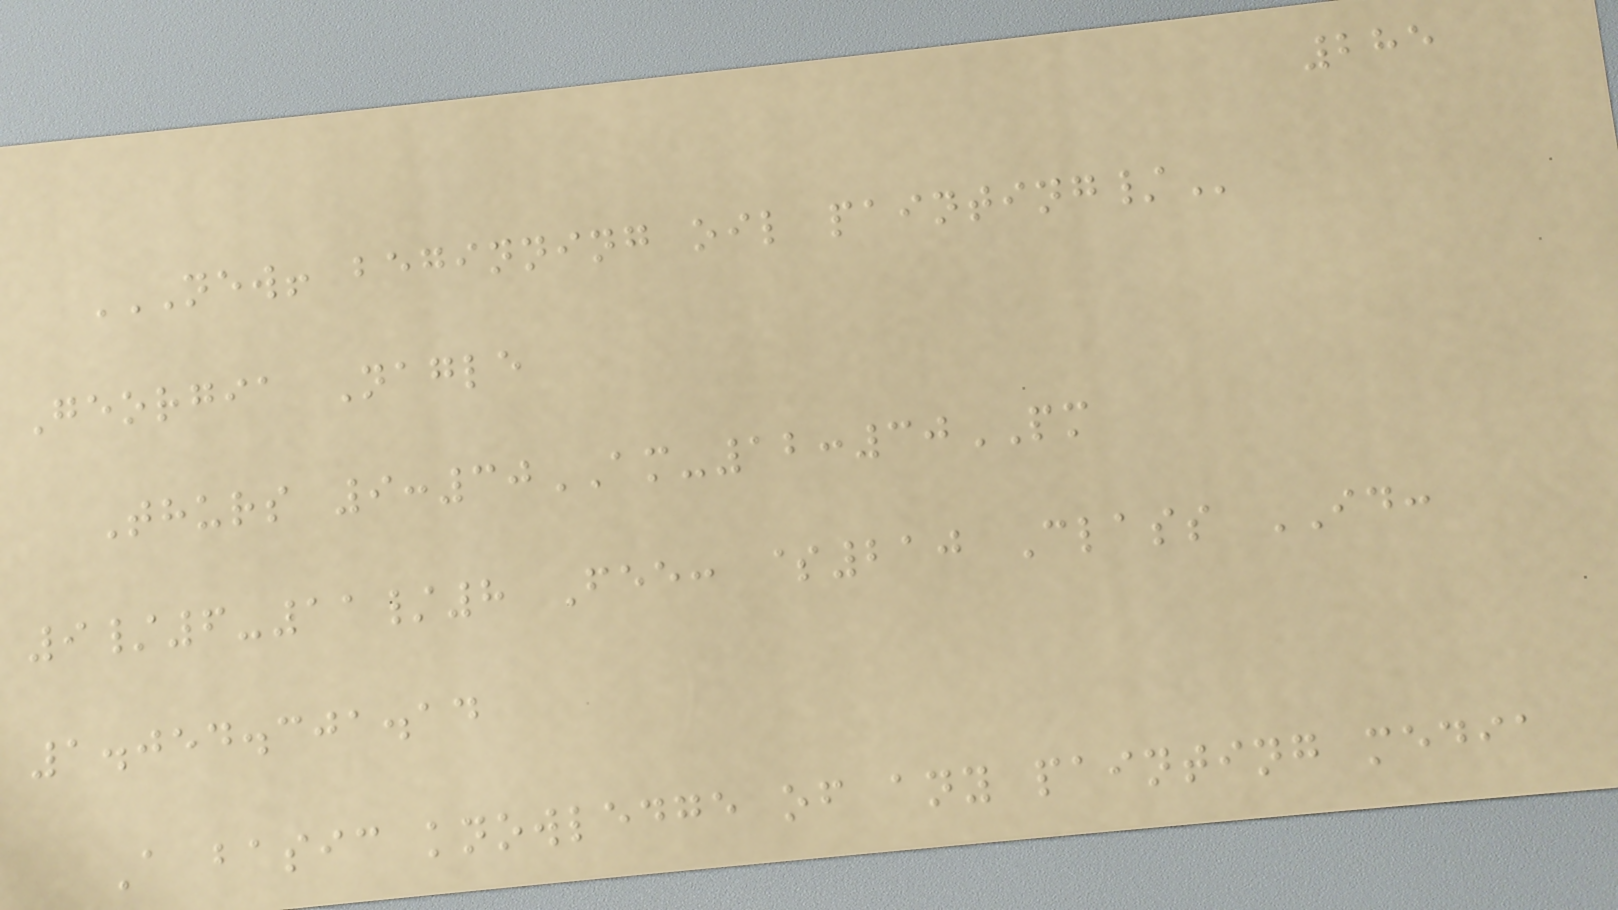285
NEW! BEGINNING OIL PAINTING/
Georgia Nagle
Thurs 9:30AM-12:30PM
9/6-11/8 Fee: $210 Class ID:
1.054.301.14
A basic knowledge of any painting media
